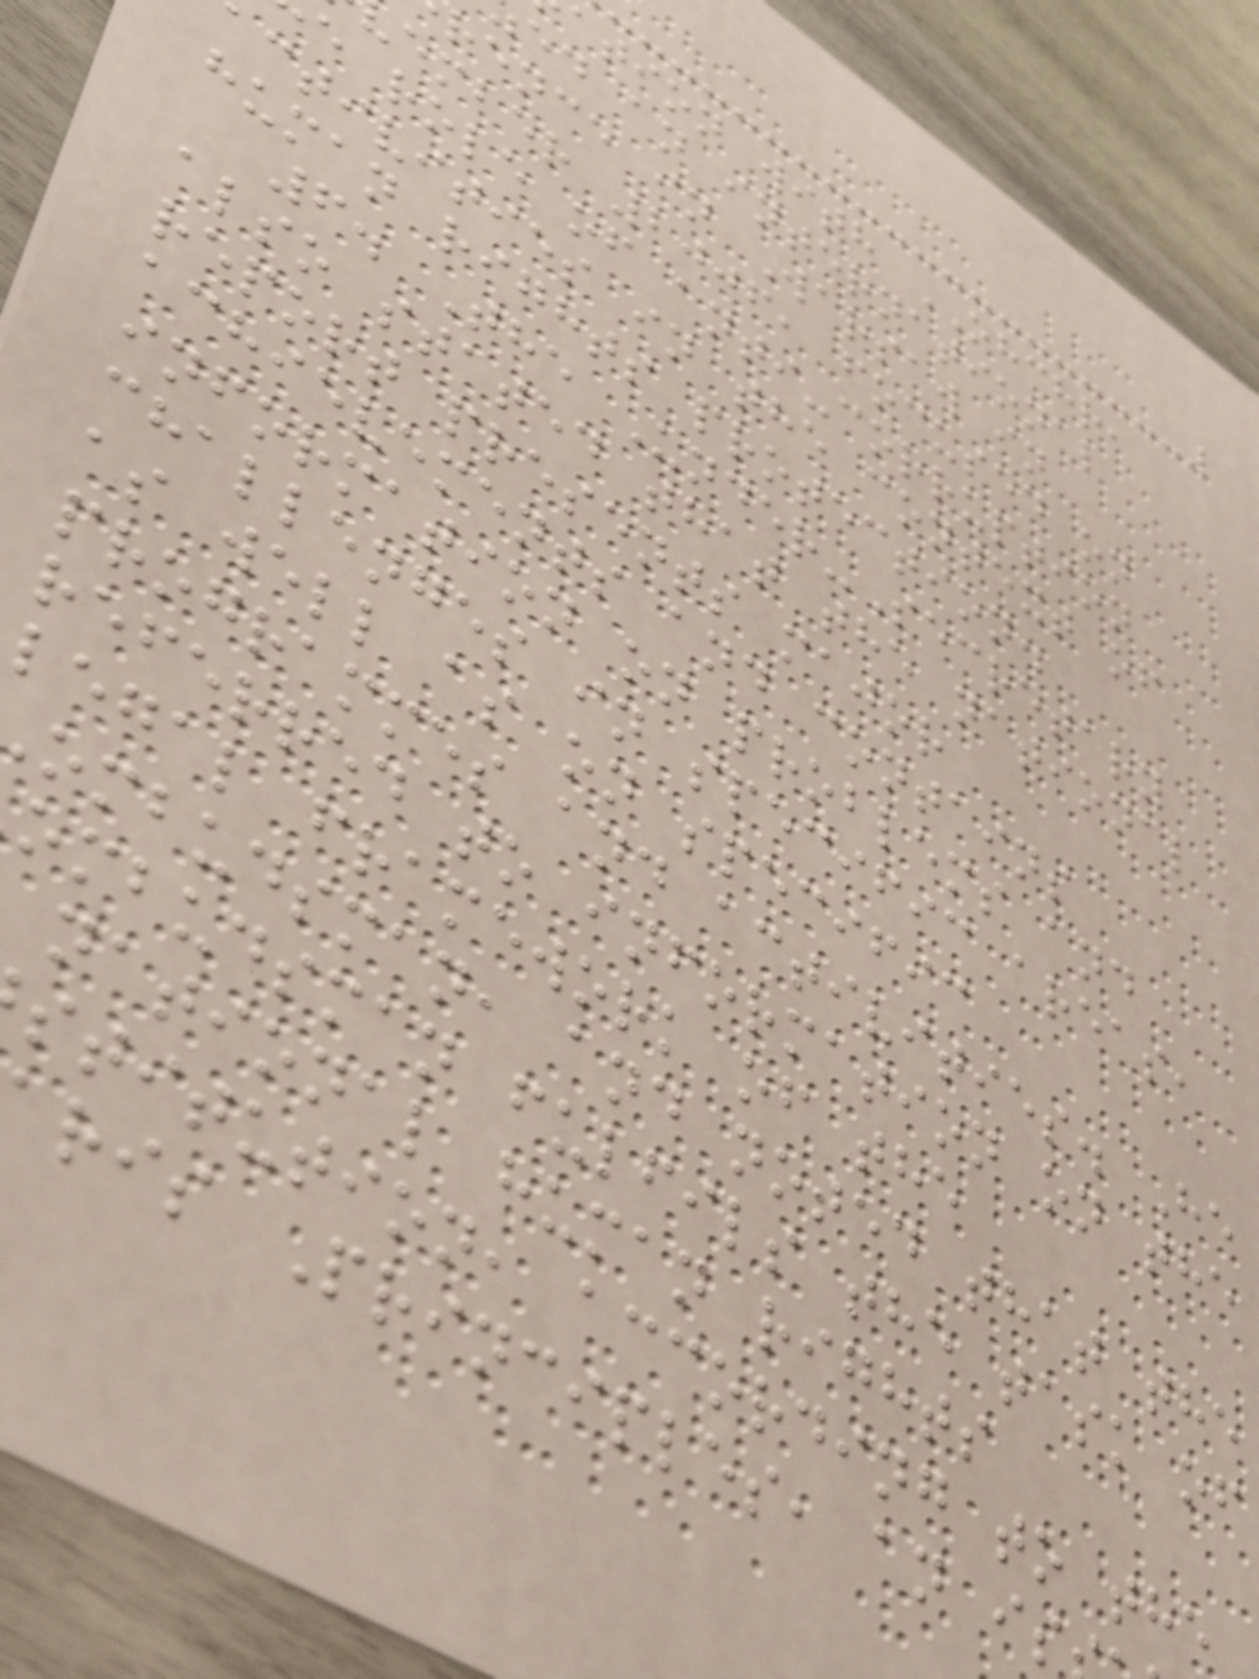ation with OHCHR,
ed an international
rence in Warsaw in
ember 2006, focused on
e role of anti-corruption
ctivities in the context of
human rights protection.
6. The Under-Secretary
also stated that the national
report presents major
achievements and contains
information on problems and
challenges in specific areas,
as well as on specific
programmes and activities. He
referred to information on the
legal framework of the
ombudsman, and noted that the
ombudsman fulfils the task of
national human rights
stitution, according to the
ris Principles, an is
